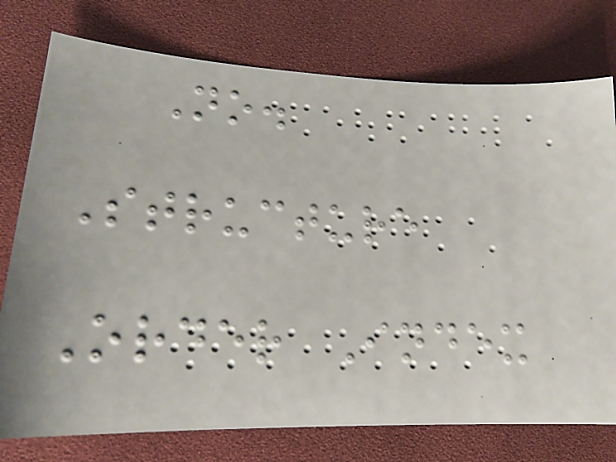No.
Structure
Order Index
